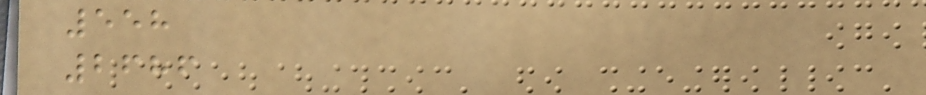558
2686
